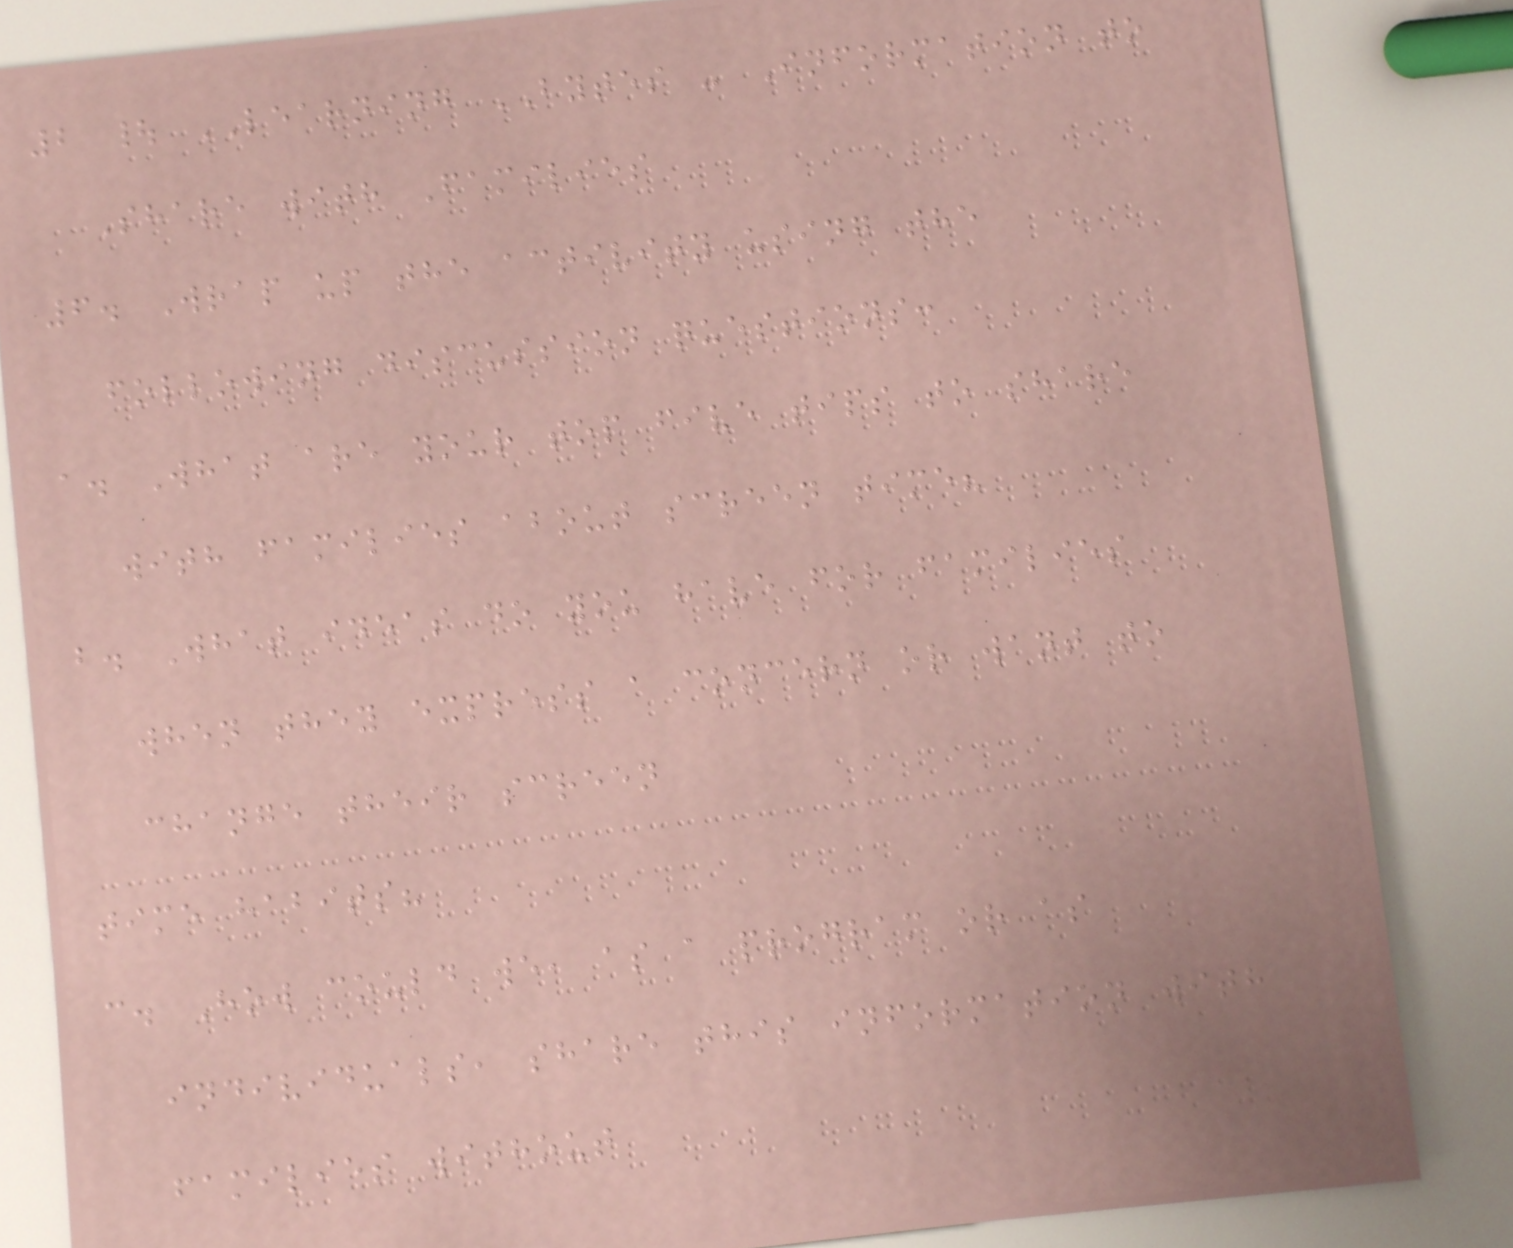2 | LEARNING BYTES - Information to
Share with Families
6. Wrap up the activity using the
following discussion questions:
a. What are your top five tips to share
with families about screen time?
b. What ideas do you have for families
when they express a concern or want to
change their screen
time habits?
c. How could we, as a program or as
individuals, share this information with
families without
